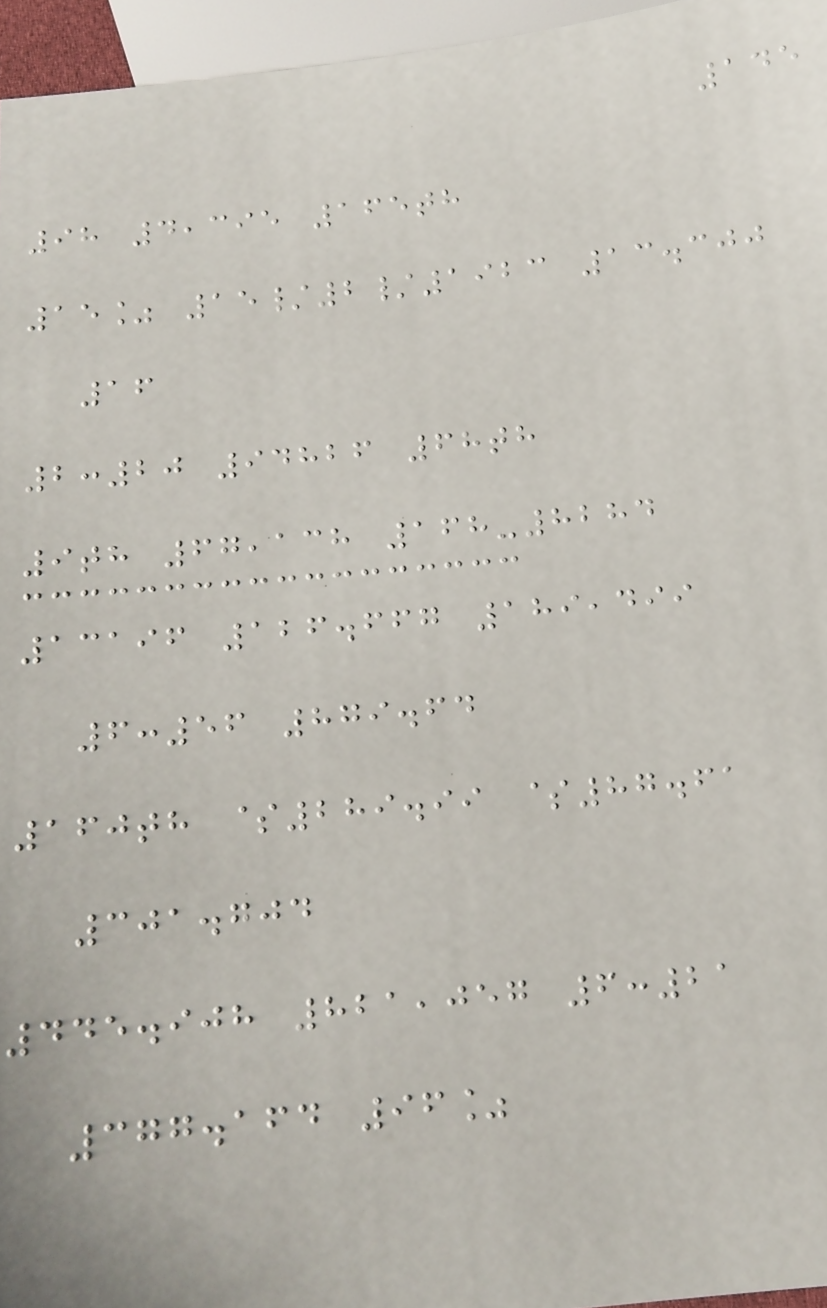145
98 4,395 165th
15% 15/2/1923 13.300
16
2:20 94826 68th
9th 67,138 168-8284
13196 126.667 189,499
6:56 879.64
160th $289.99 $87.61
301.704
445.908 821,057 6:21
377.164 96%
